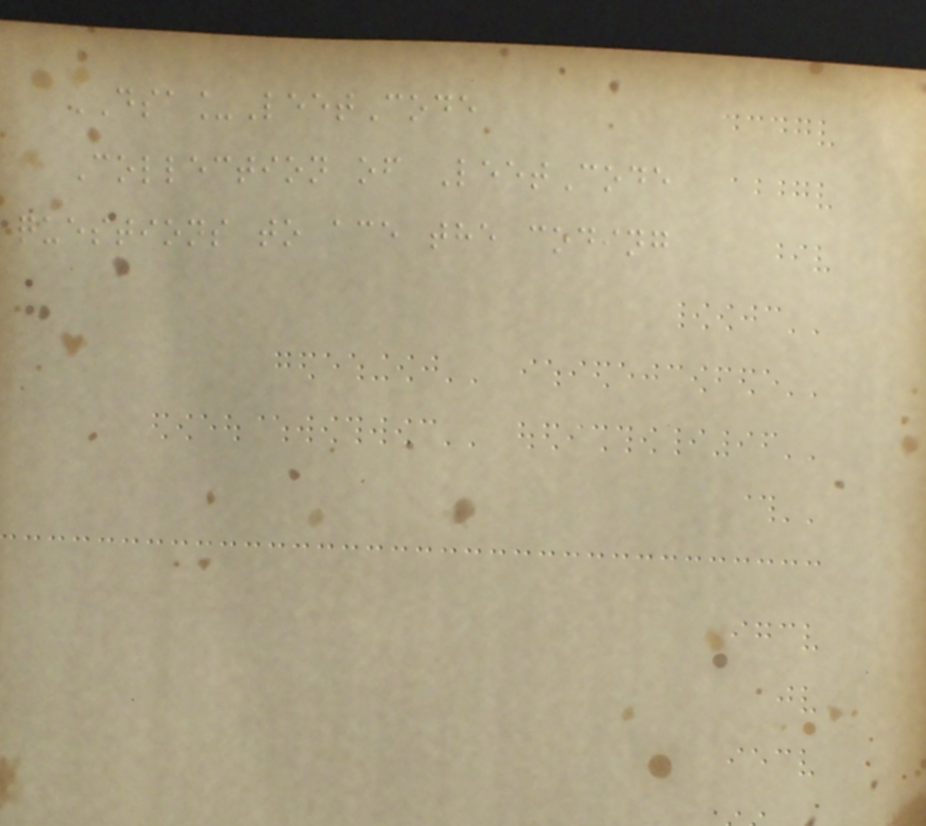DSA_LeetCode
Collection of LeetCode
questions to ace the coding
